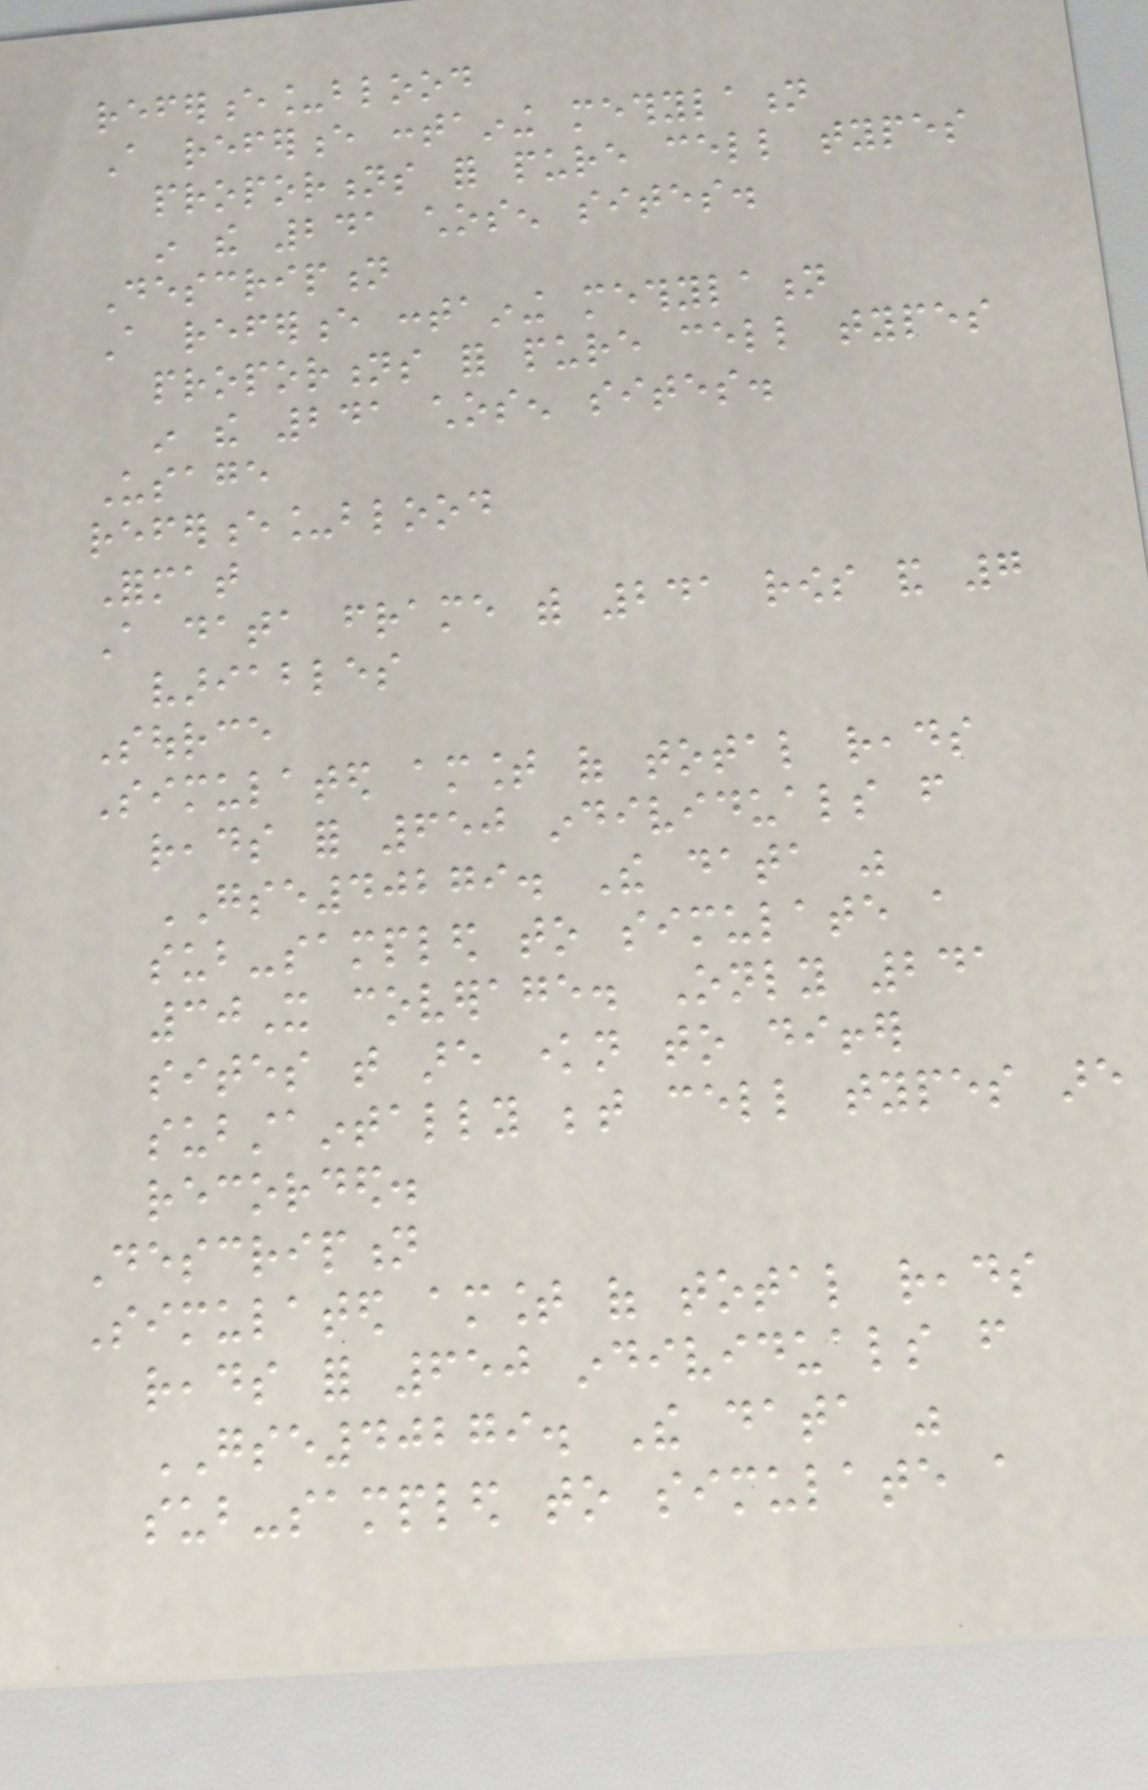reference_blood
A reference containing methylation
proportions for pure cell types
in the 241 chosen sites.
Description
A reference containing methylation
proportions for pure cell types
in the 241 chosen sites.
Usage
reference_blood
Format
A data frame with 241 rows and 7
variables
Source
Simulated amount of total reads
reads for 650 individuals from
GSE40279. The data was
sub-sampled to simulate a
30X coverage. Only 241
sites that are known to differ
substaintally between cell types are
recorded.
Description
Simulated amount of total reads
reads for 650 individuals from
GSE40279. The data was
sub-sampled to simulate a
